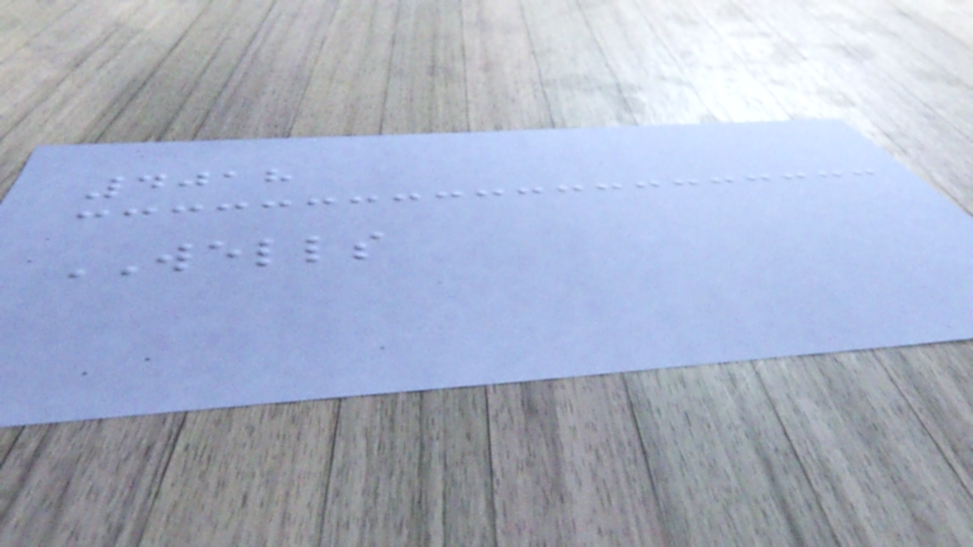4018
WELLS
